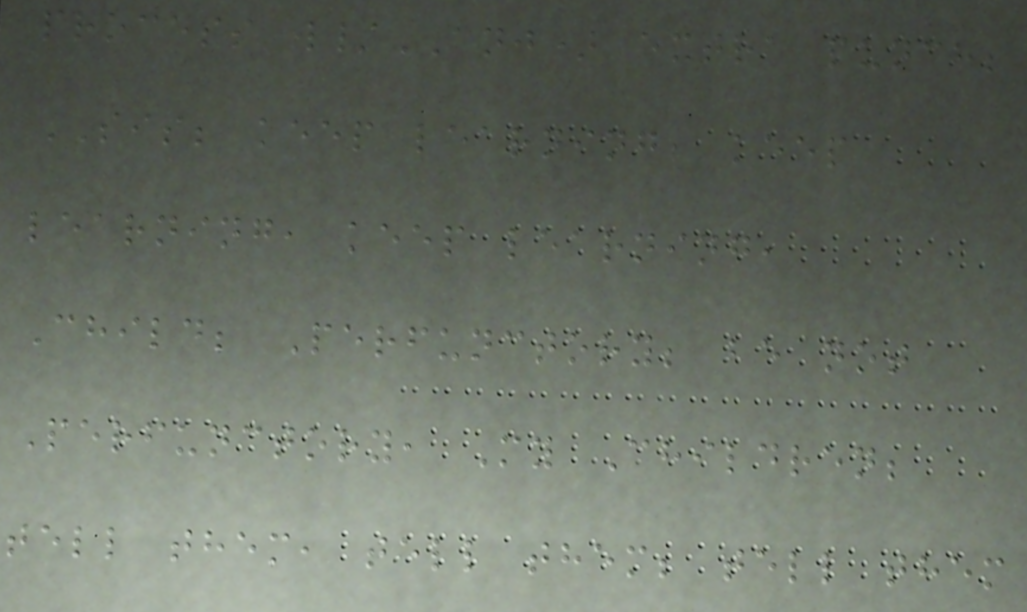process w/ANJ) extra punch;
SIS; keep learning, keep
learning, keep learning,
Child; Perfunctory; be not
Perfunctory, My Children;
tell them, tell them; tell them
